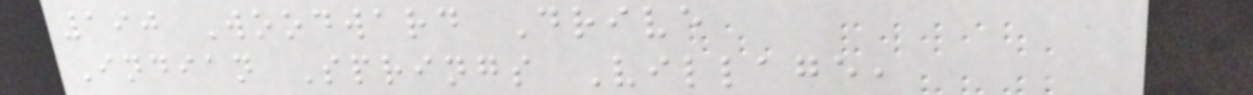190 Woodward Drive
Indian Springs Village,
